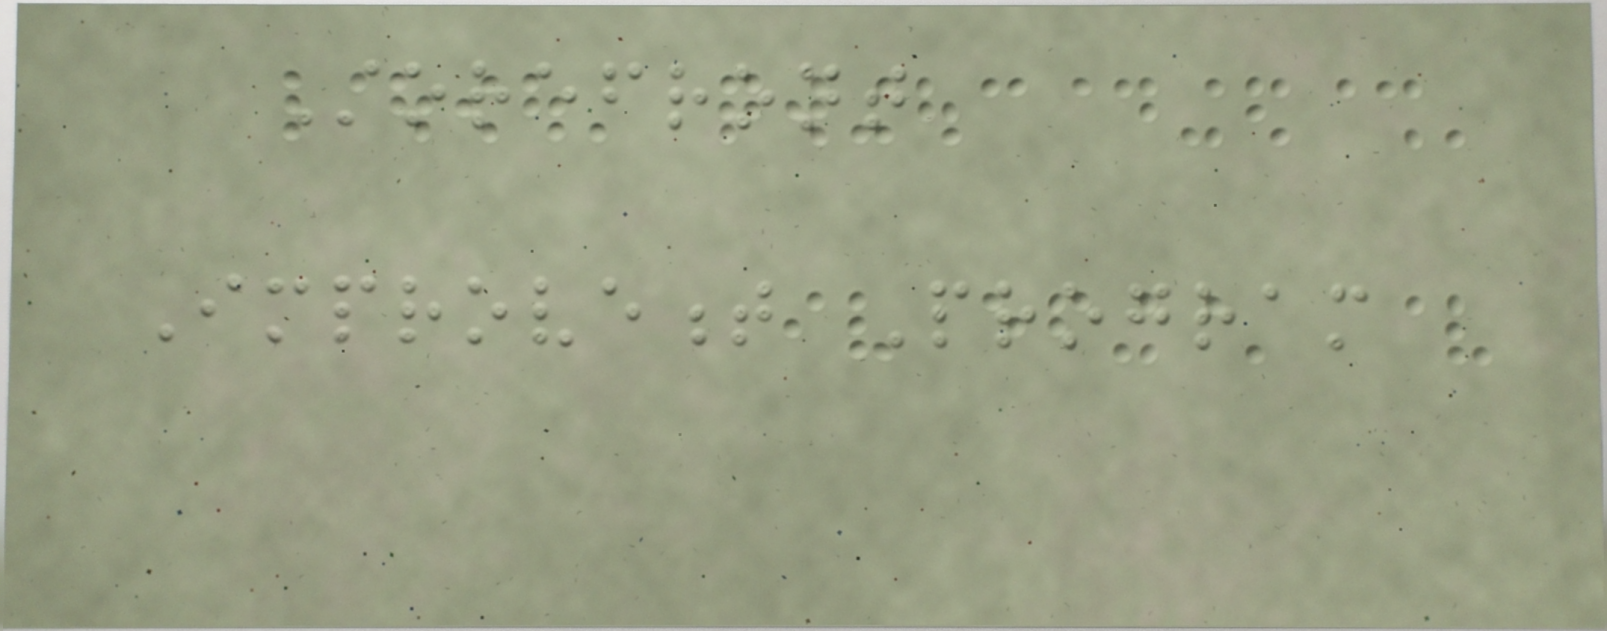Storefront
Improvement Program
